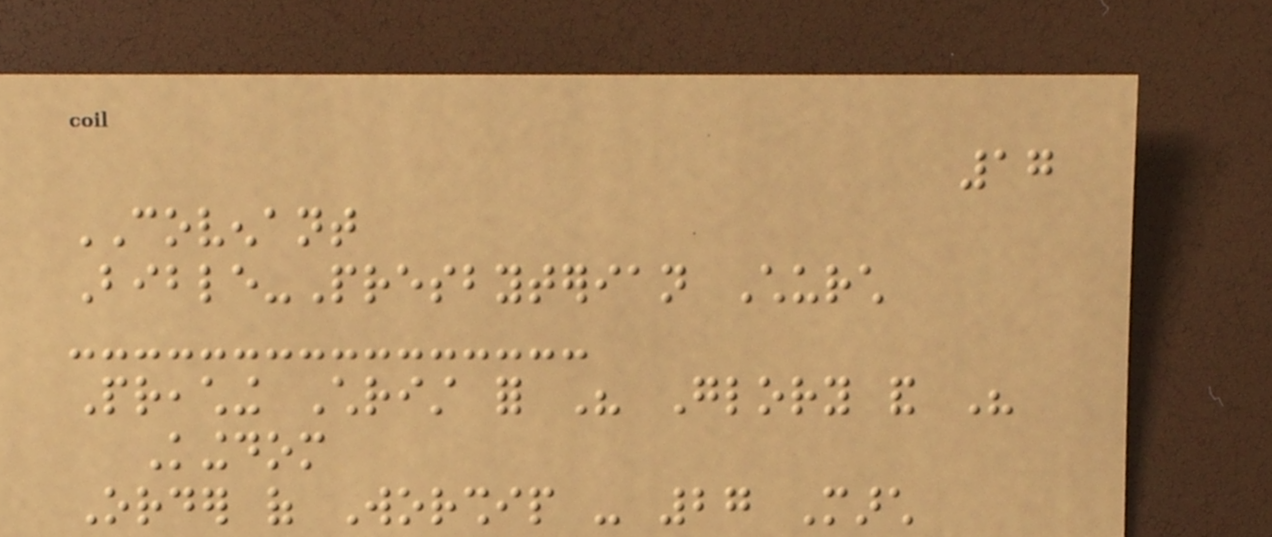17
COVENANT
Bible-Presbyterian Church
Preaching Christ for His Glory and His
Kingdom
Order of Worship - 27 March
